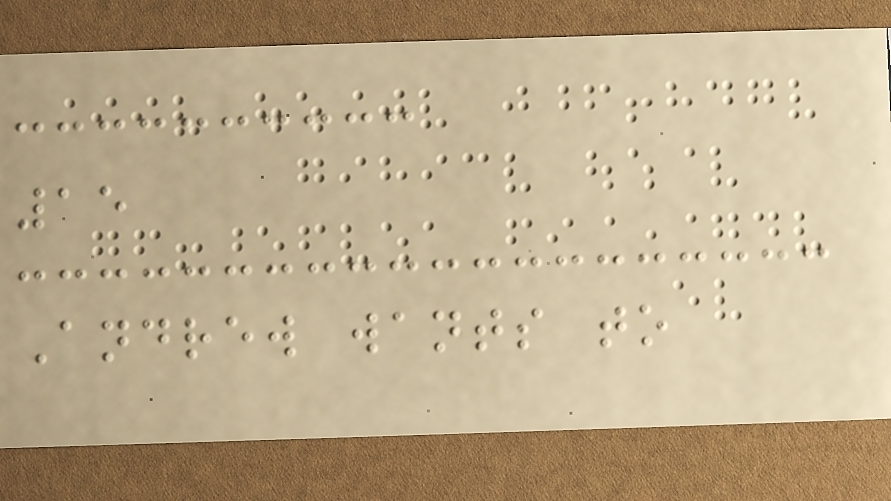15
Andrew wants to
